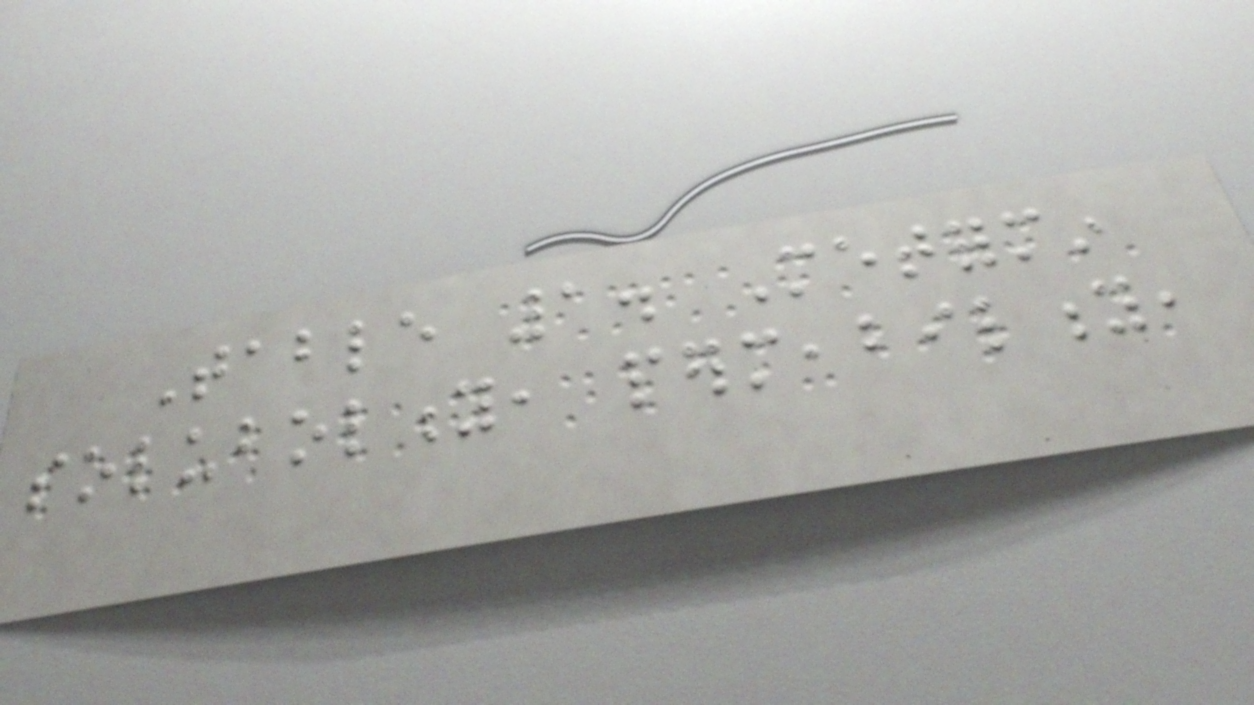Table 1. Metformin
solubolity, permeability,
